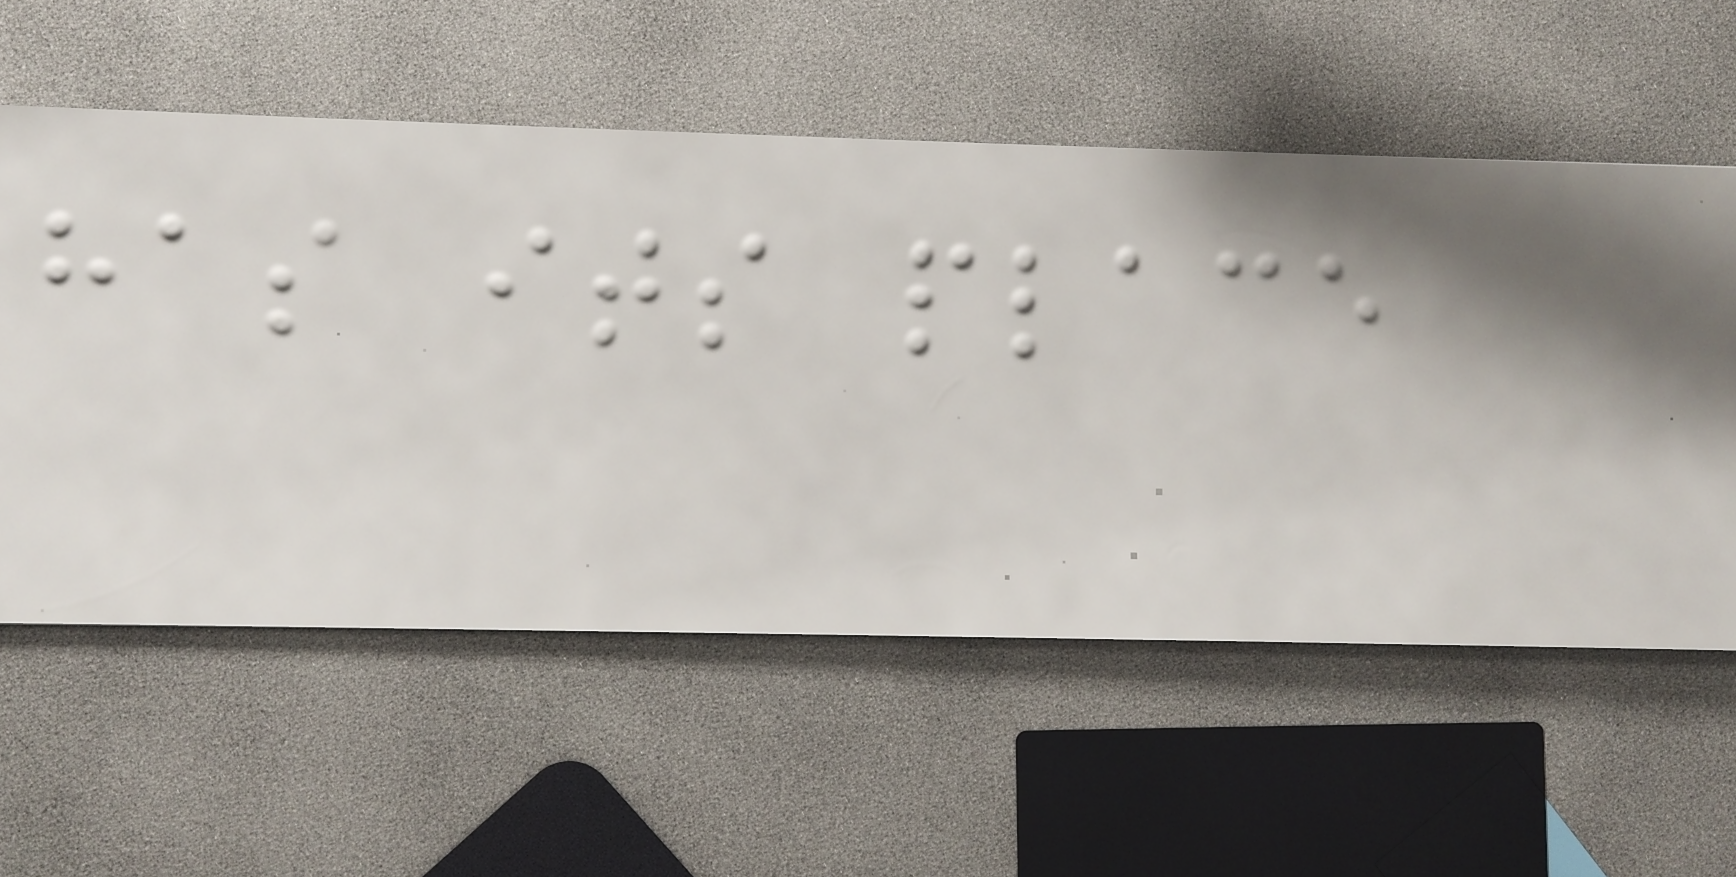has its place
